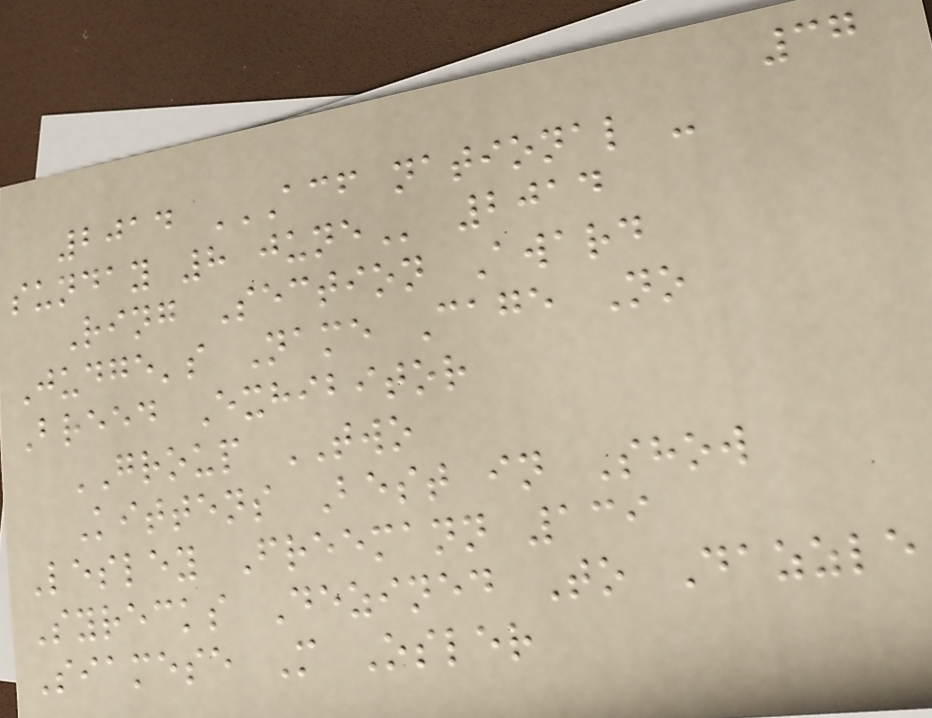37
2014 ACF NATIONAL -
SUNDAY 8 JUNE 2014
Ring Section Award
Judge's Name Cage No
Breed Exhibitor
GROUP TWO
Kittens Best in Show
Lesley Freemann 139
Syrecks Dezined To Dazzle
Siamese M Osler
